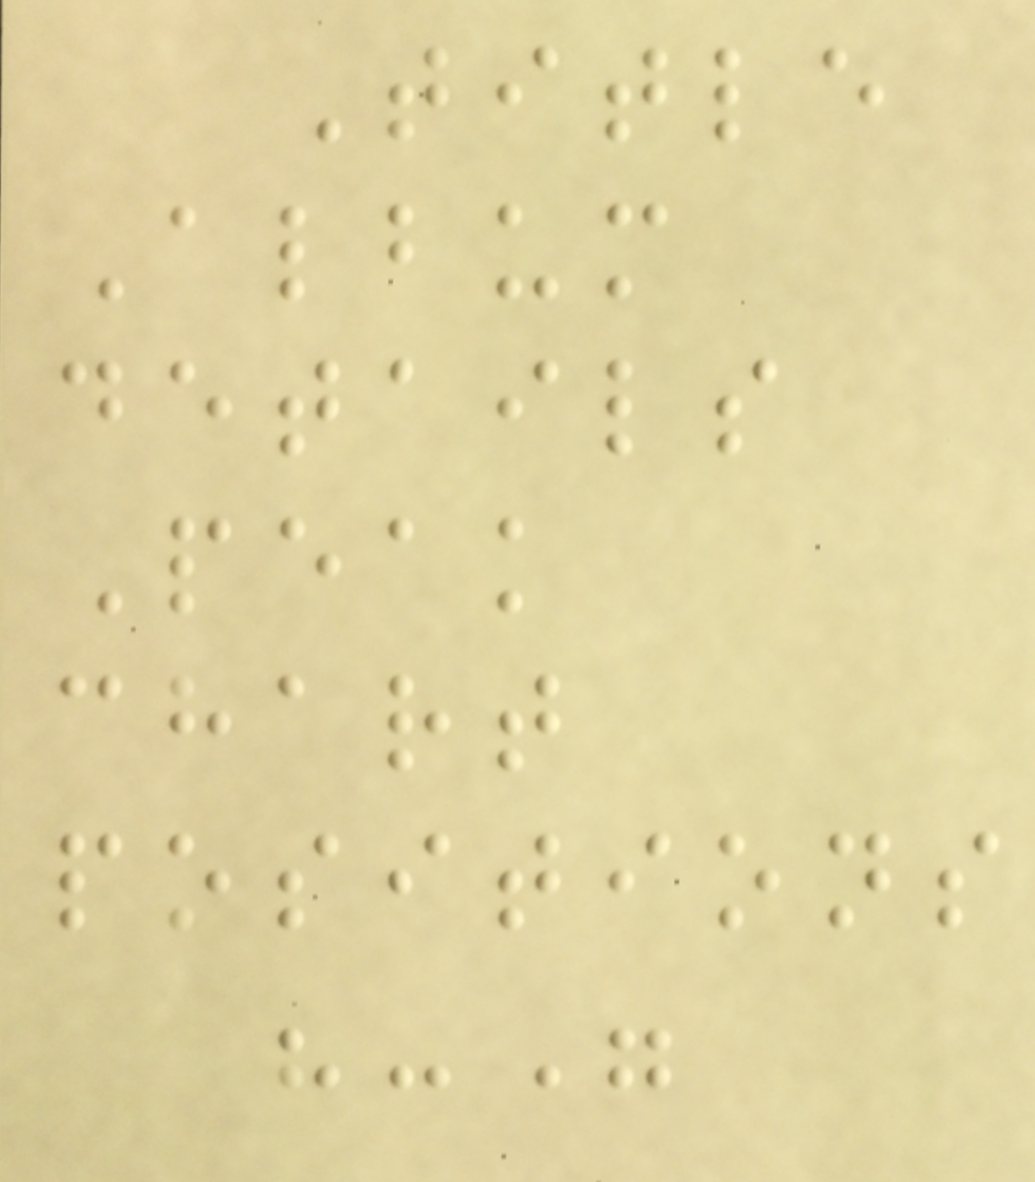Title
Album
details
Peak
chart
positions
"-"
